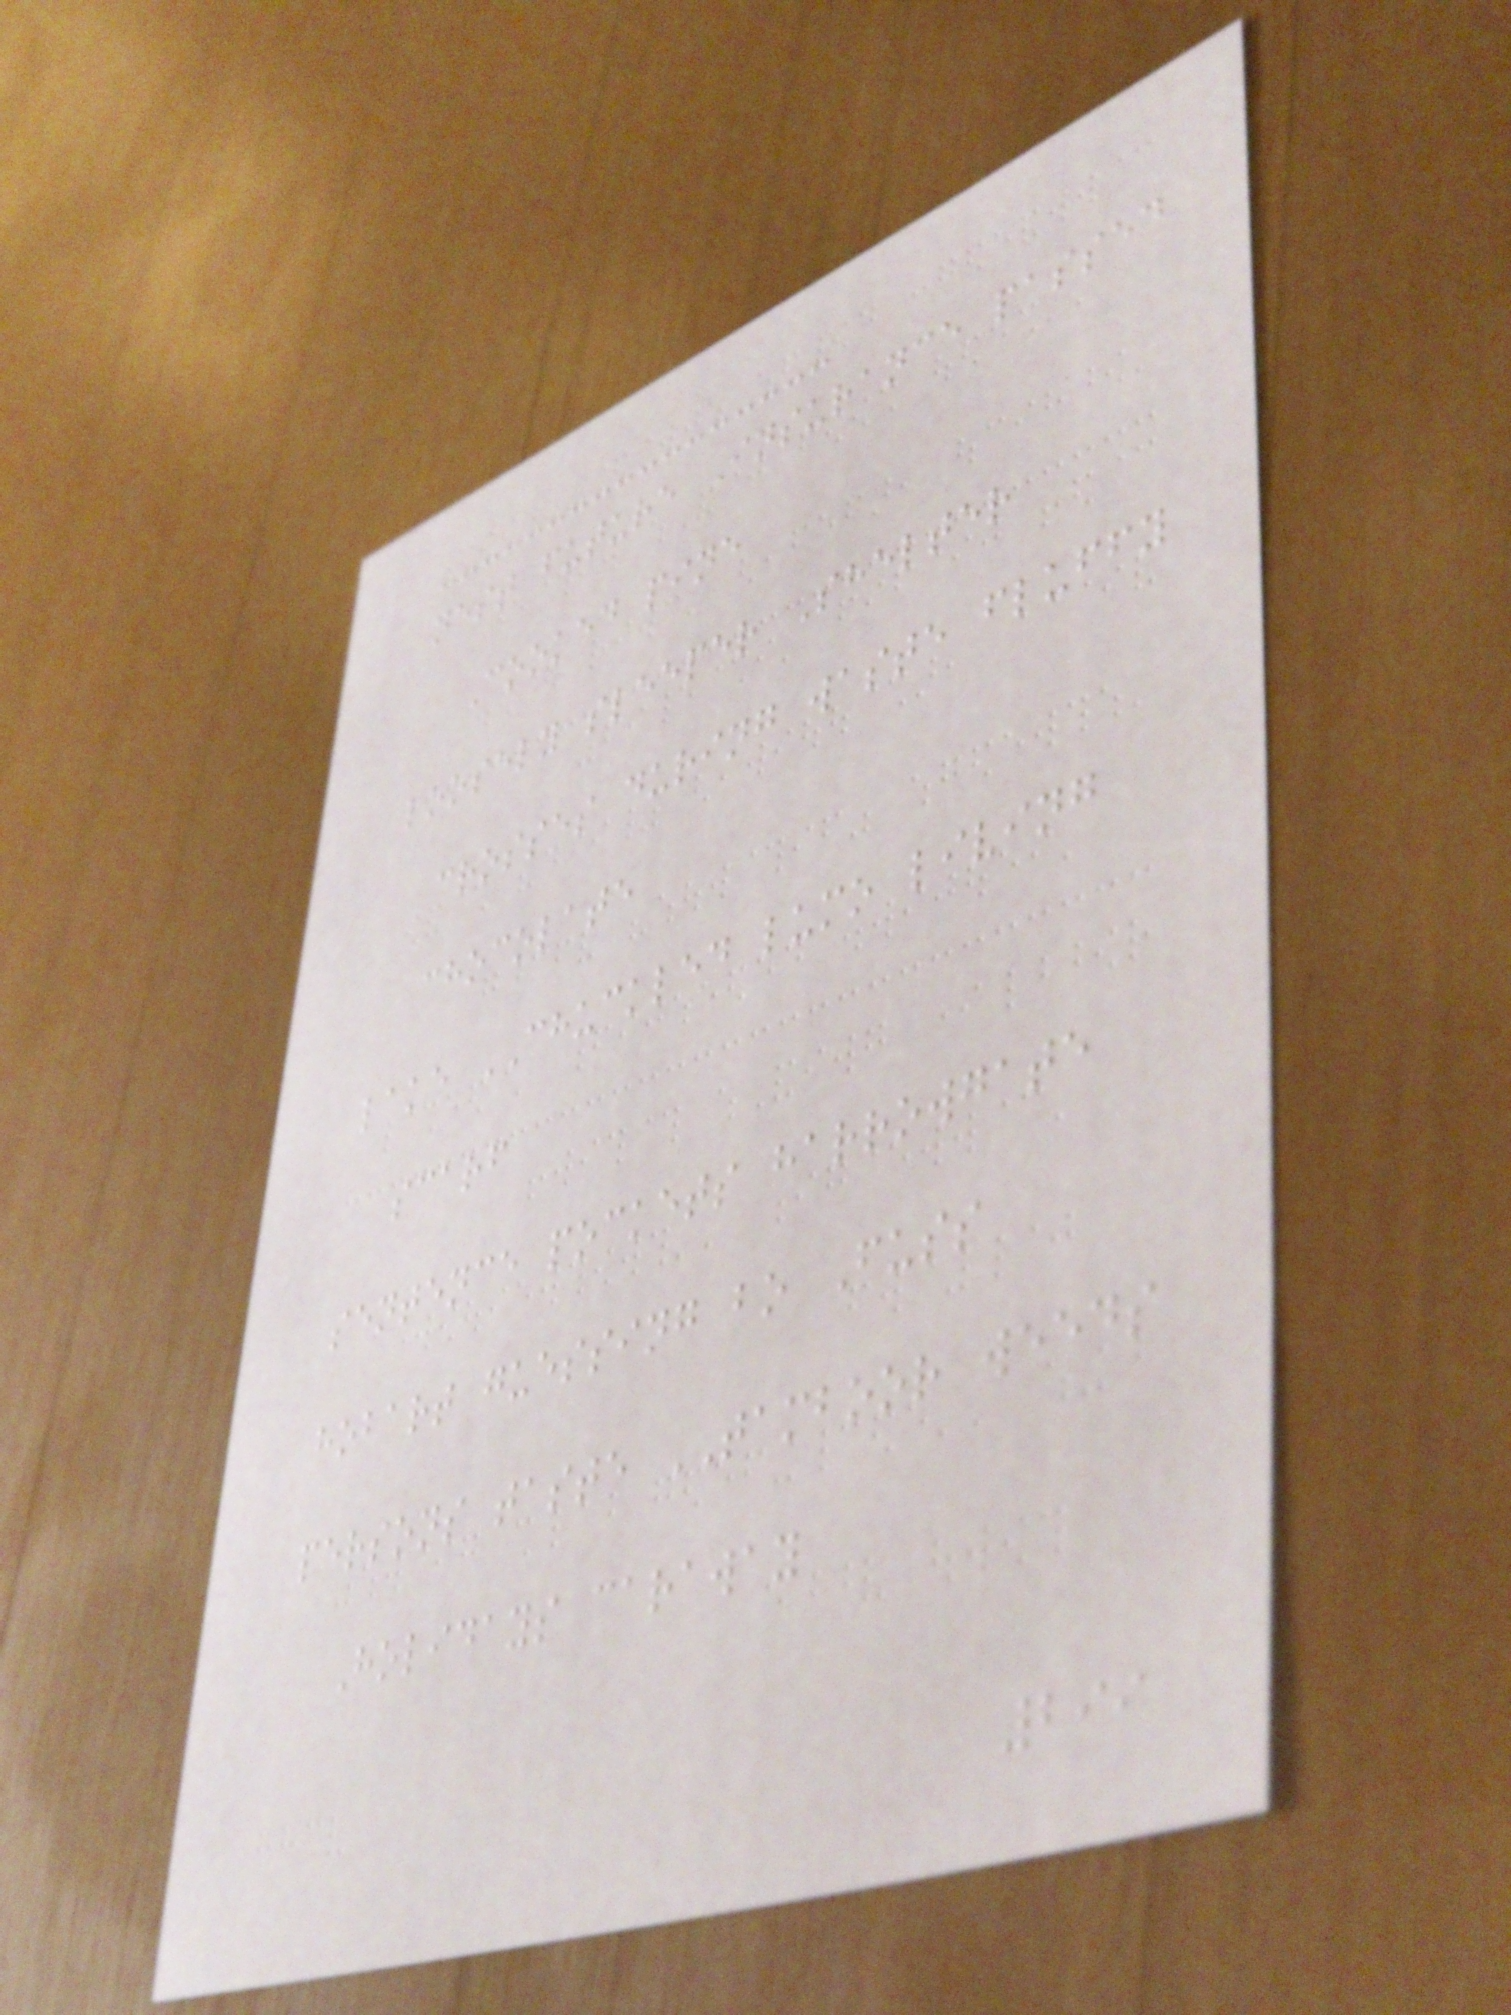nest future Insurance passed
Cooked pine
loosely sleeper Shelter
crosses during waste fluffy
chocolate
lake CHUCKLED lumo living
scarf
sentence pockets harrowgate
hobart guessing bo Fuss
persons taste TAMBOOR weeds
Holidays caraway
299
